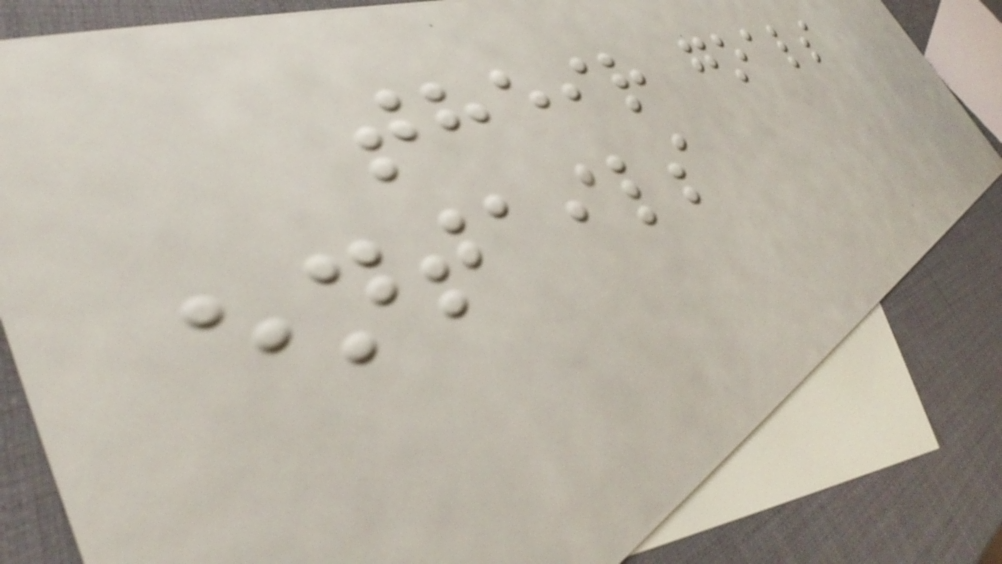their goals
entails
